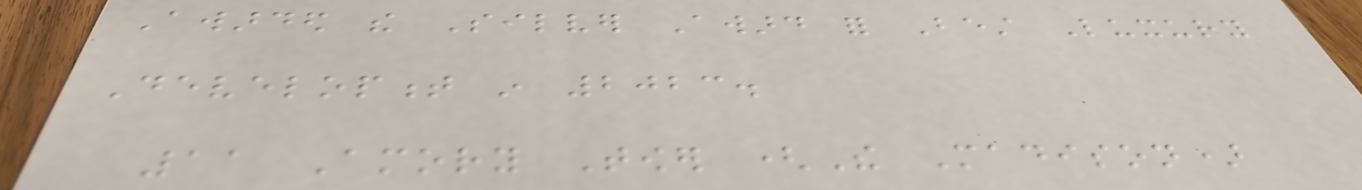Awarded the Silver Award for Best Luxury
Development in 2023.
11 Amory Tower (The Madison)
